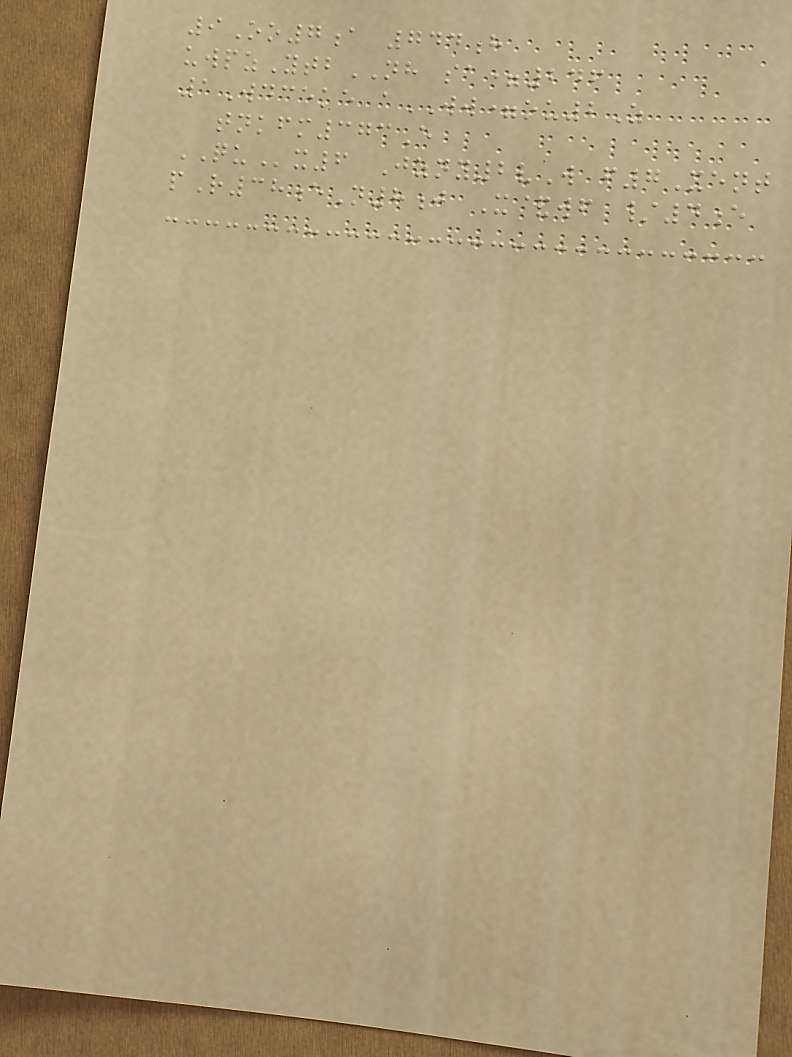9Oo7a 744h
uwpzYtbNH sa=246
1Wdceke aWW=ou2Z
tnkfm373E
QUx6 Jzny2vW f7Xent
pR38eN8j X&wf /4e
